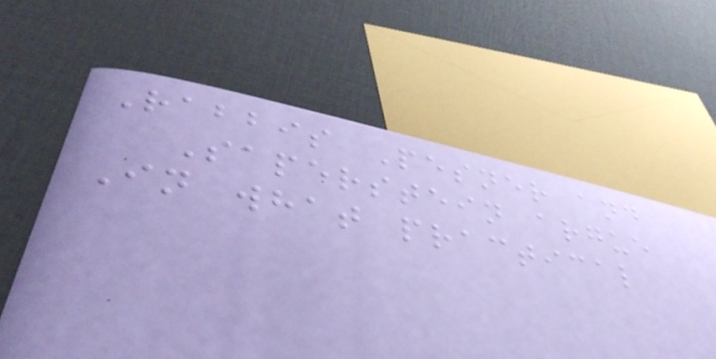Rabbis Pesner and
Saperstein argue
In what practical
